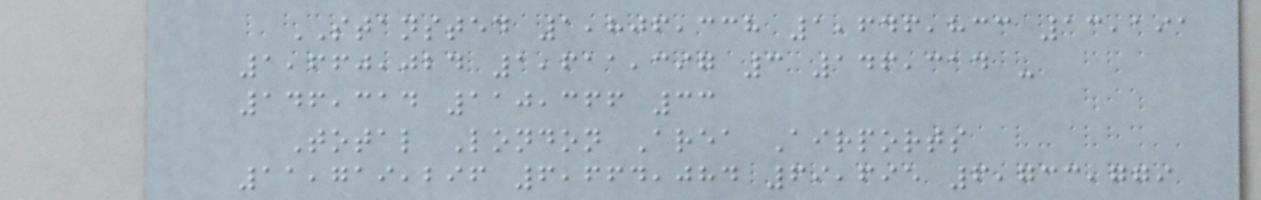STANSTED 1,806,338 1,646,833 13,191
1,660,024 1,611,397 3 146,314 -
146,314 110,366 33
Total London Area Airports
11,719,296 6,664,084 69,695 6,733,779
